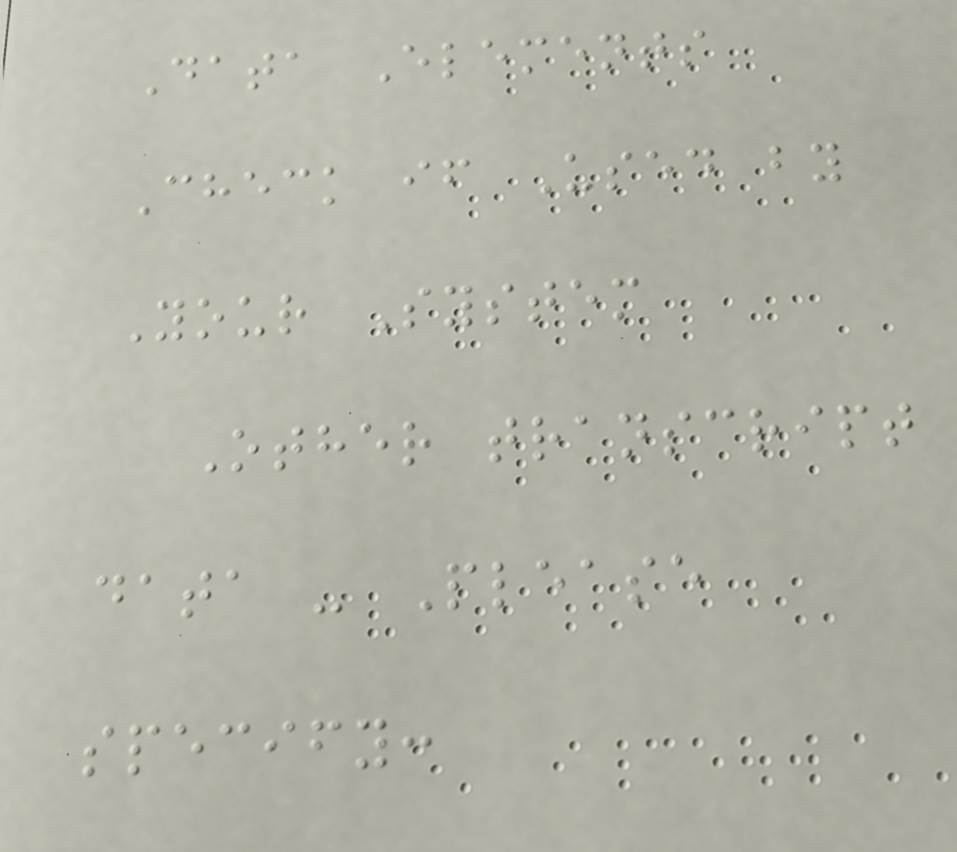Data Elements
Check if Used by
Your System
Other transcript
data - Please
specify:
